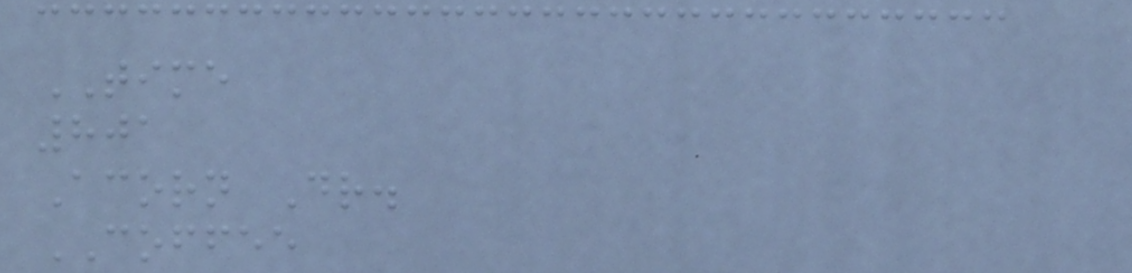TIME
801
Acorn Dr.
COFFEE
